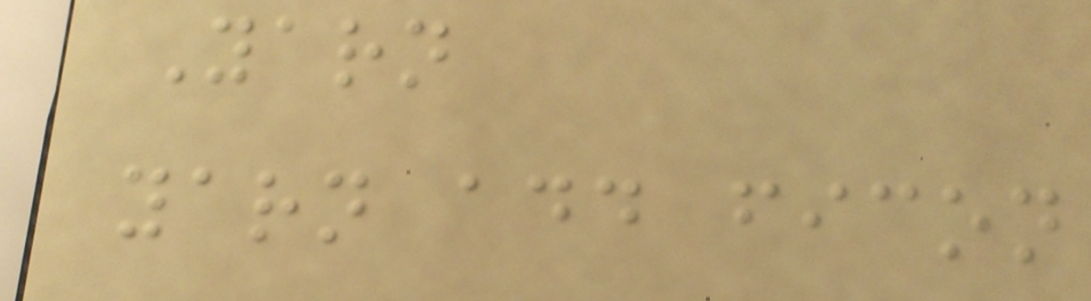Yarn
yarn add ficon
